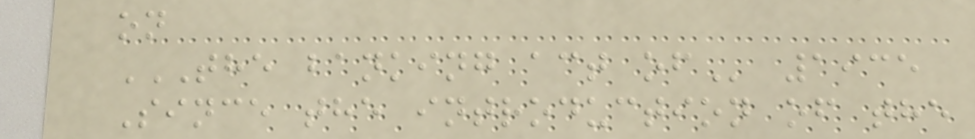on
THE BANKING ACT OF 1935
Since the introduction of the
